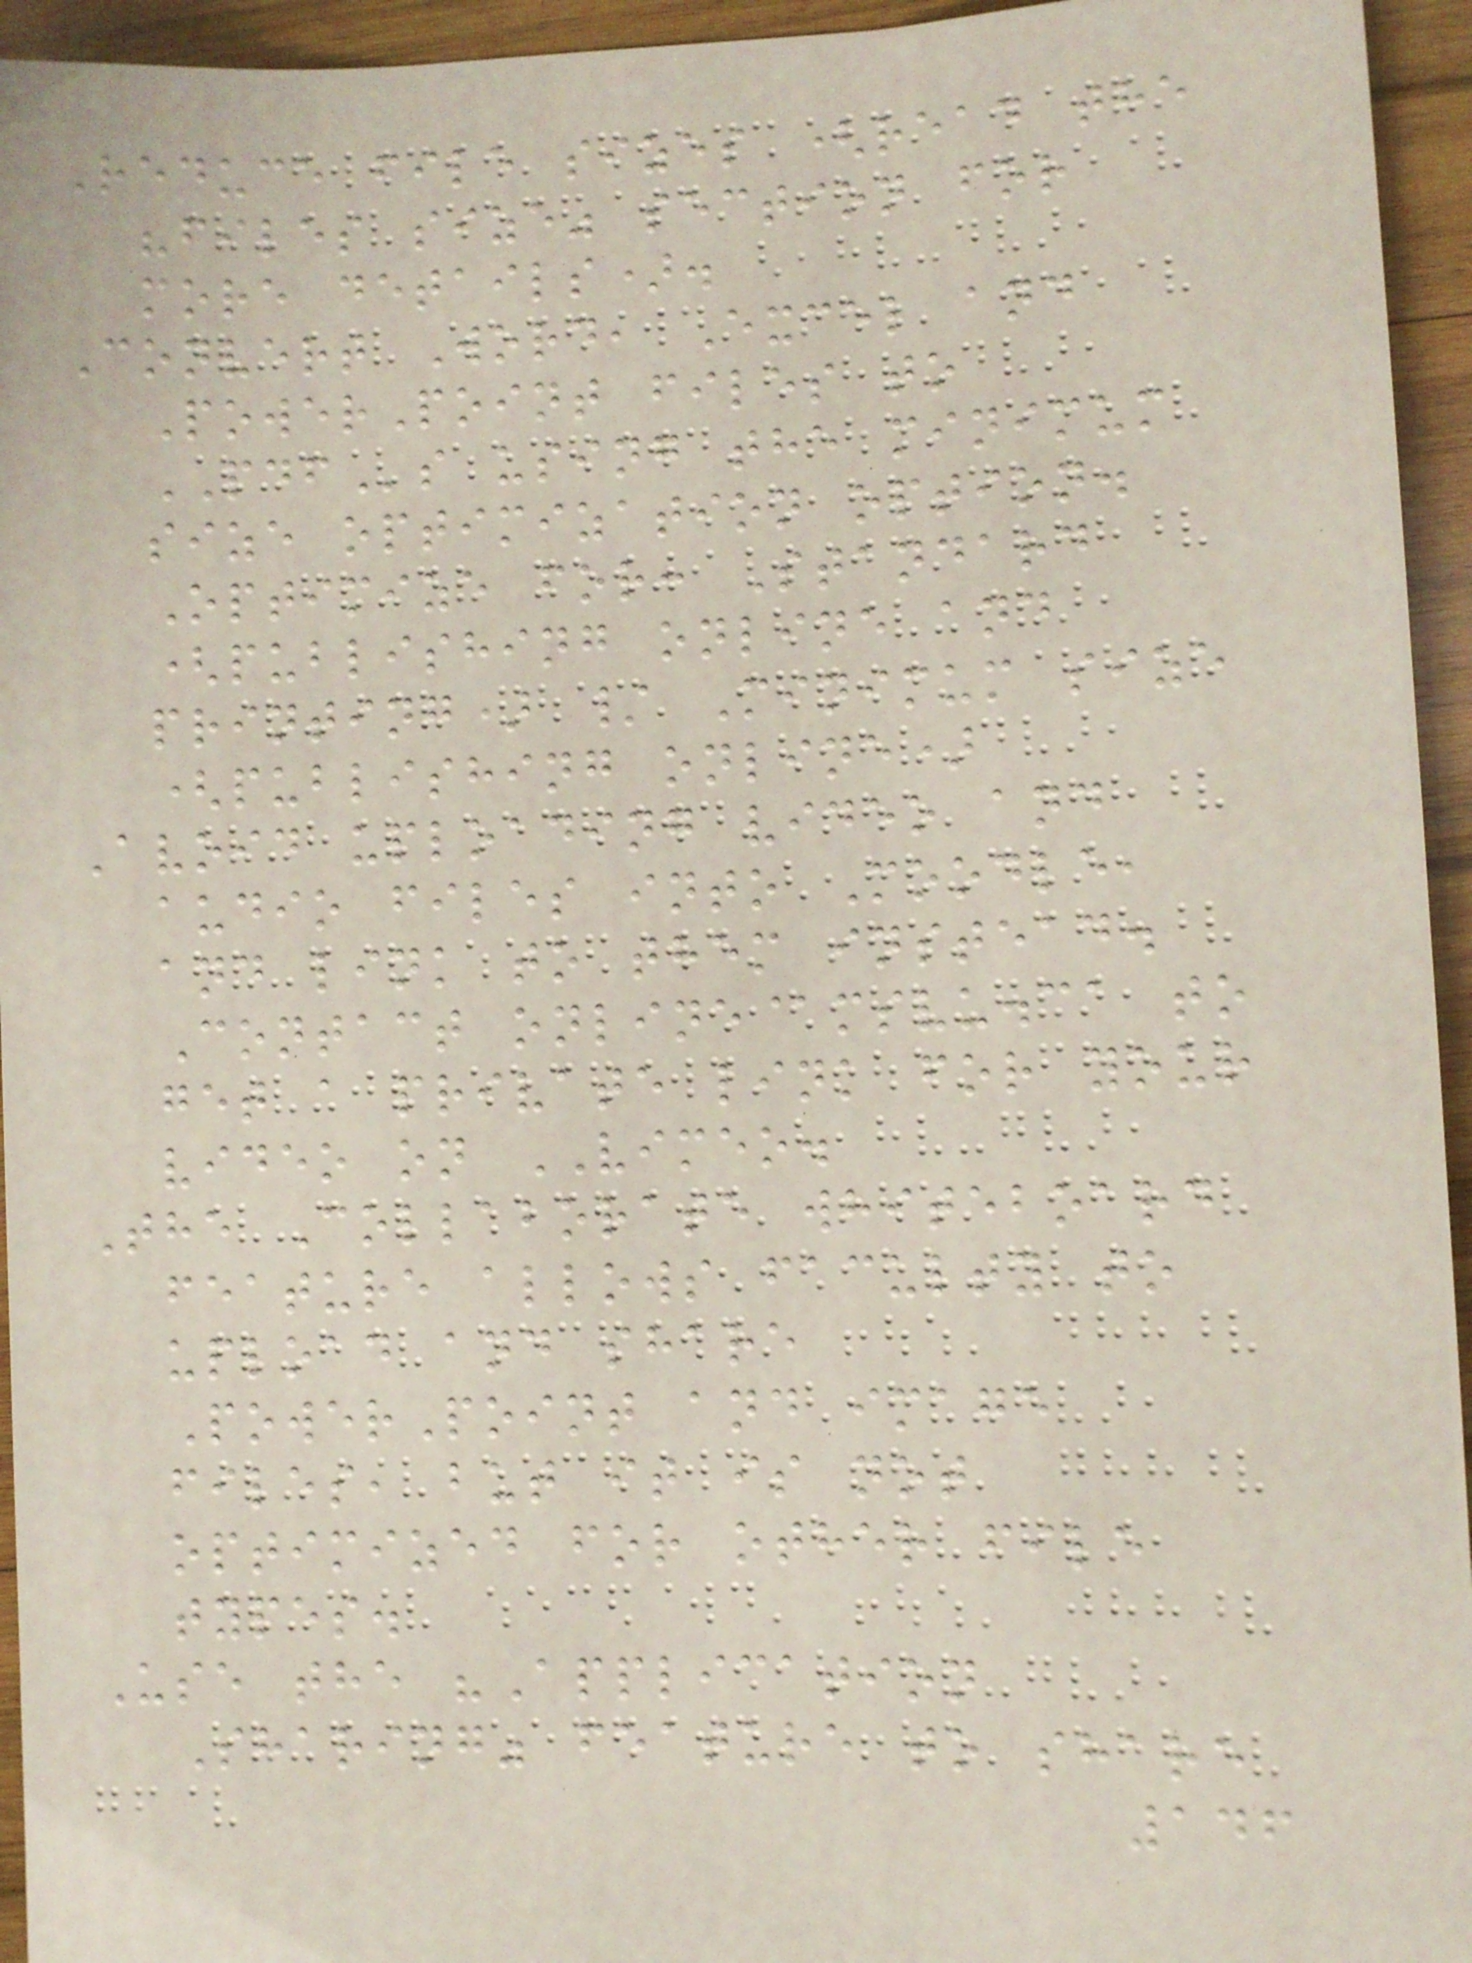Reduce file sizes (read the
"files size" section for
more details).
Convert Word, Excel and
PowerPoint files to
PDFs using the minimum
size optimization option.
Optimize for: Standard
(publishing online and
printing) / Minimum size
(publishing online)
Avoid uploading video and
audio files into Moodle,
and link to them instead.
Contact online@msvu.ca to
get a private link for your
video on VIMEO.
The Collaborate whiteboard
feature allows faculty to
upload and share
PowerPoint and image
files, but it is not
optimized for other file
types.
Use the "Application
Sharing" feature to share
146
